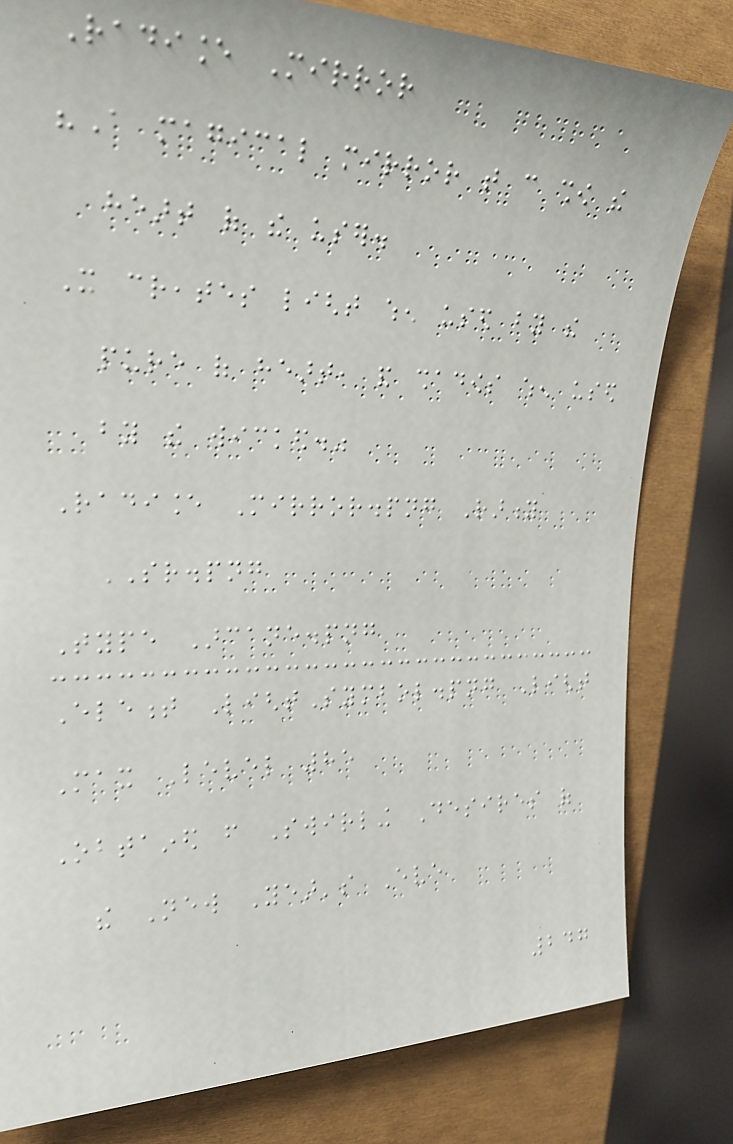Radiance Mirror
"A magical mirror that can show the
heart of the user.
It creates light when used by the
pure of heart, and shadows when used
by the wicked."
Radiance Mirror.png Rarity
SR.png
Type Arcane.png
Element LightSymbol.png Light
Max Level 85
Obtained from Swirling Desires of
the New Year's Eve
247
